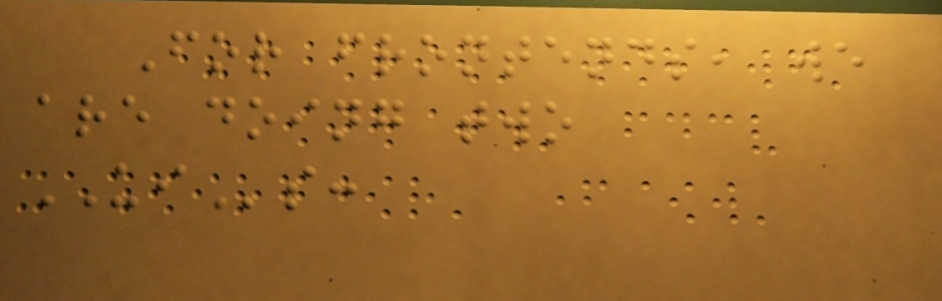For frontends, we
are doing two
UIs:
